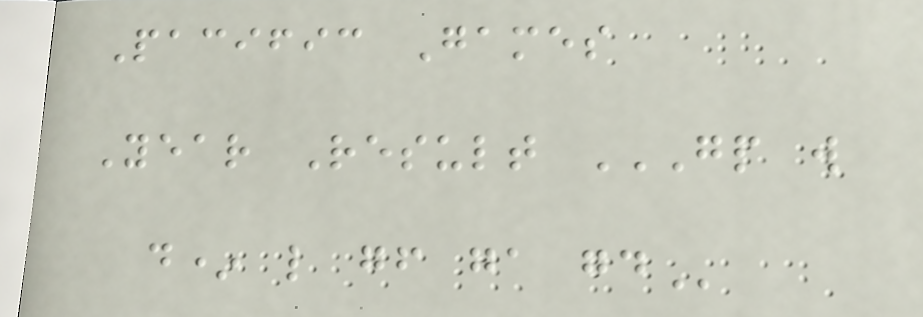Pacific Games
Year Result GP W
D* L GF GA GD
